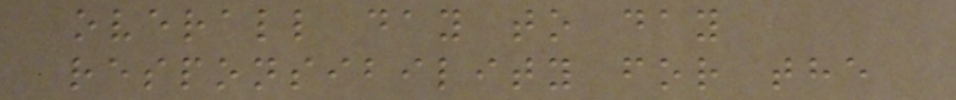overall day to day
responsibility for the
